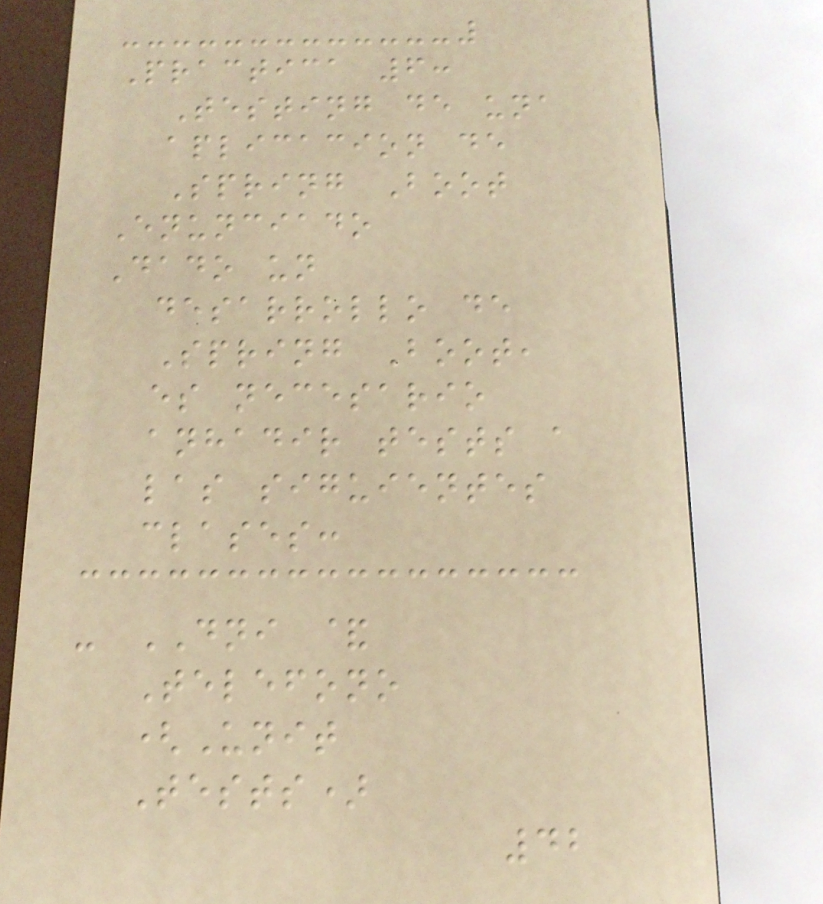Practica 6:
Testing de una
aplicacion de
Spring Boot
Enunciado
Dado un
desarrollo de
Spring Boot,
es necesario
anhadir tests a
las siguientes
clases:
- DNI &
Telefono
(Unit
Tests)
42
